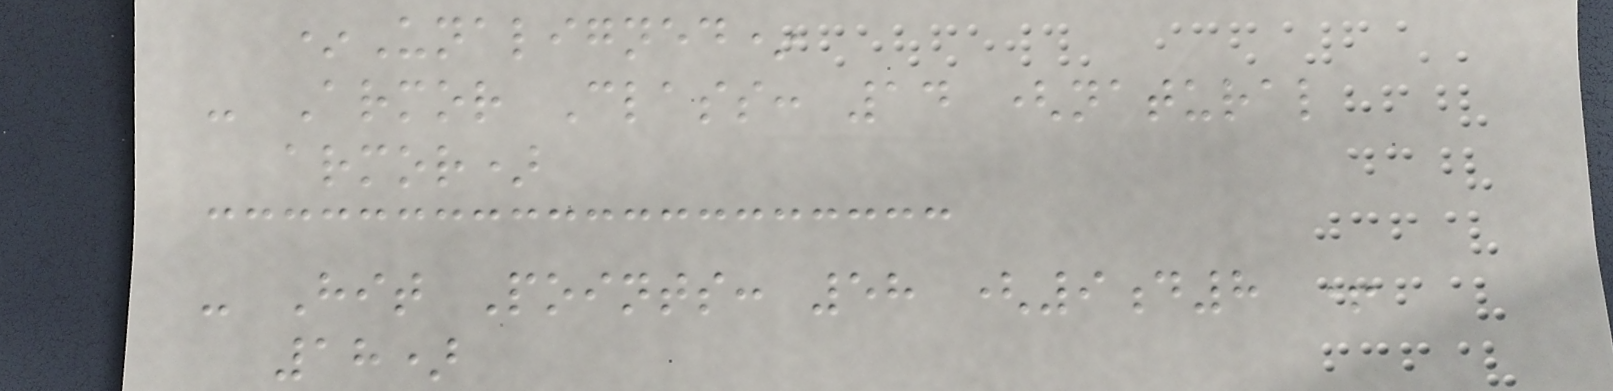*Unaligned*
- Armor Class: 14 (natural
armor)
- Hit Points: 58 (9d8 +
18)
